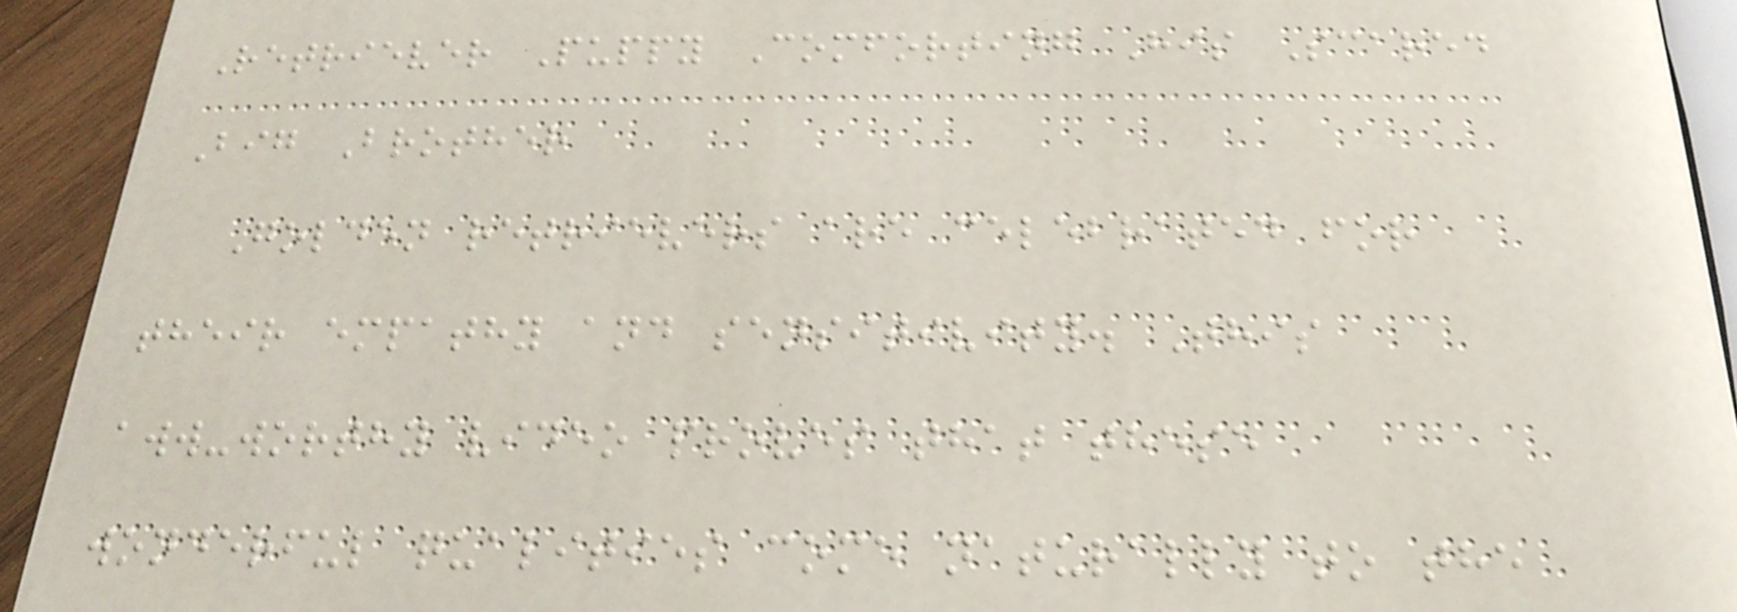Retriever Puppy Comforting His Scared
Big Brother
Golden retrievers are celebrated for
their empathy and sensitivity. This
aww-worthy video proves that these
wonderful qualities come naturally to the
